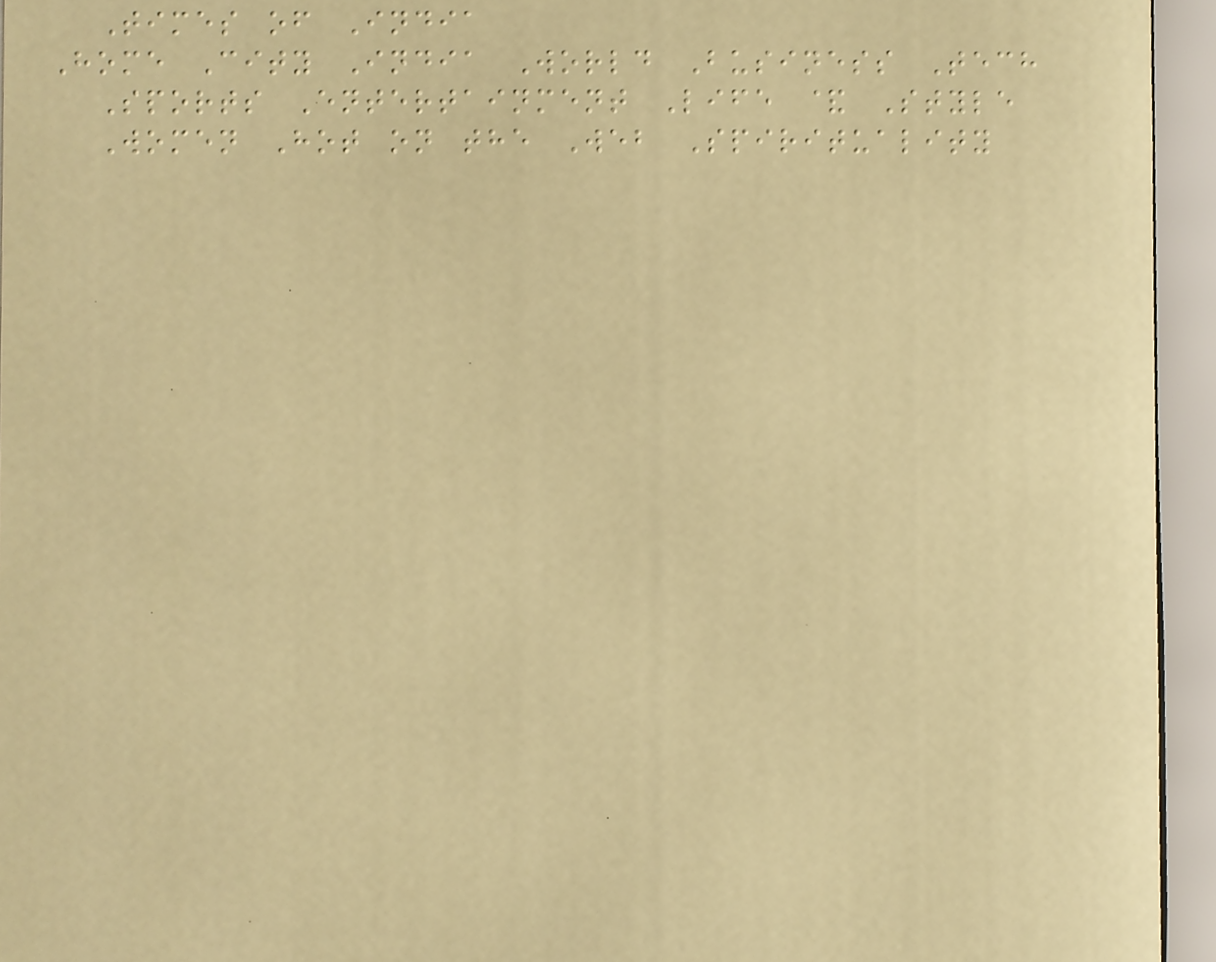Times of India
Home City India World Business Tech
Sports Entertainment Life & Style
Women Hot on the Web Spirituality
